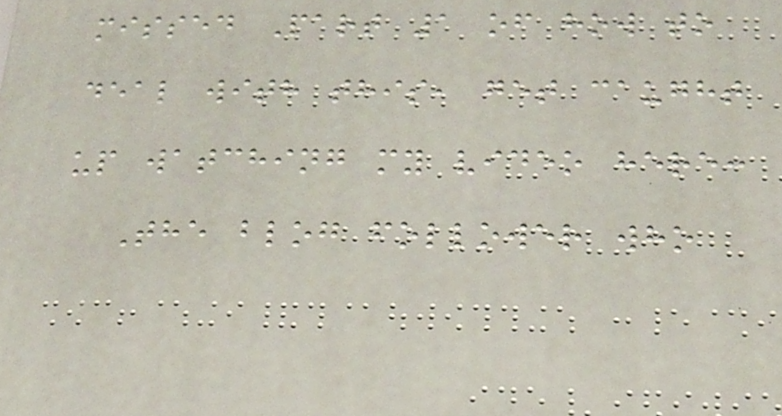missed Part 1 of how to
deal with this, get caught
up watching my video here:
The blog follower who
